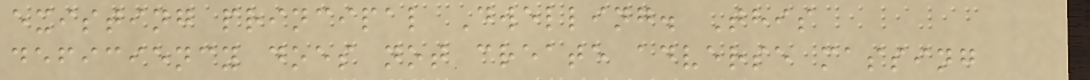existing principal Dwelling. This
deficiency does not create adverse massing
